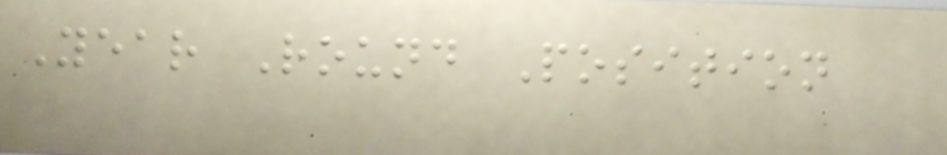Year Round Position
